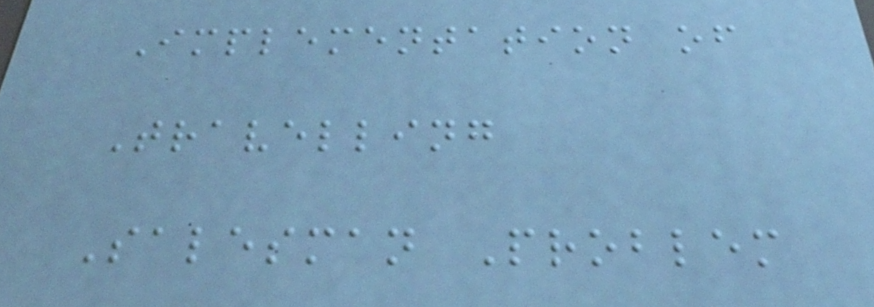Implementation of
Travelling
Salesman Problem
